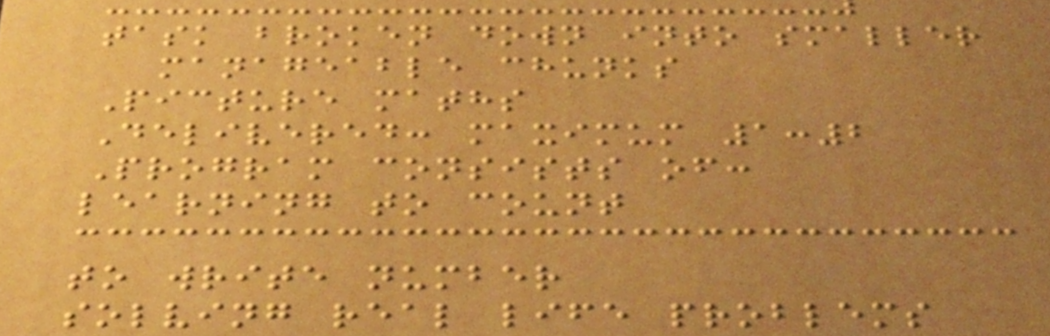task broken down into smaller
manageable chunks
Picture maths
Delivered: maximum 1:2
Program consists of:
learning to count
to write number
solving real life problems
